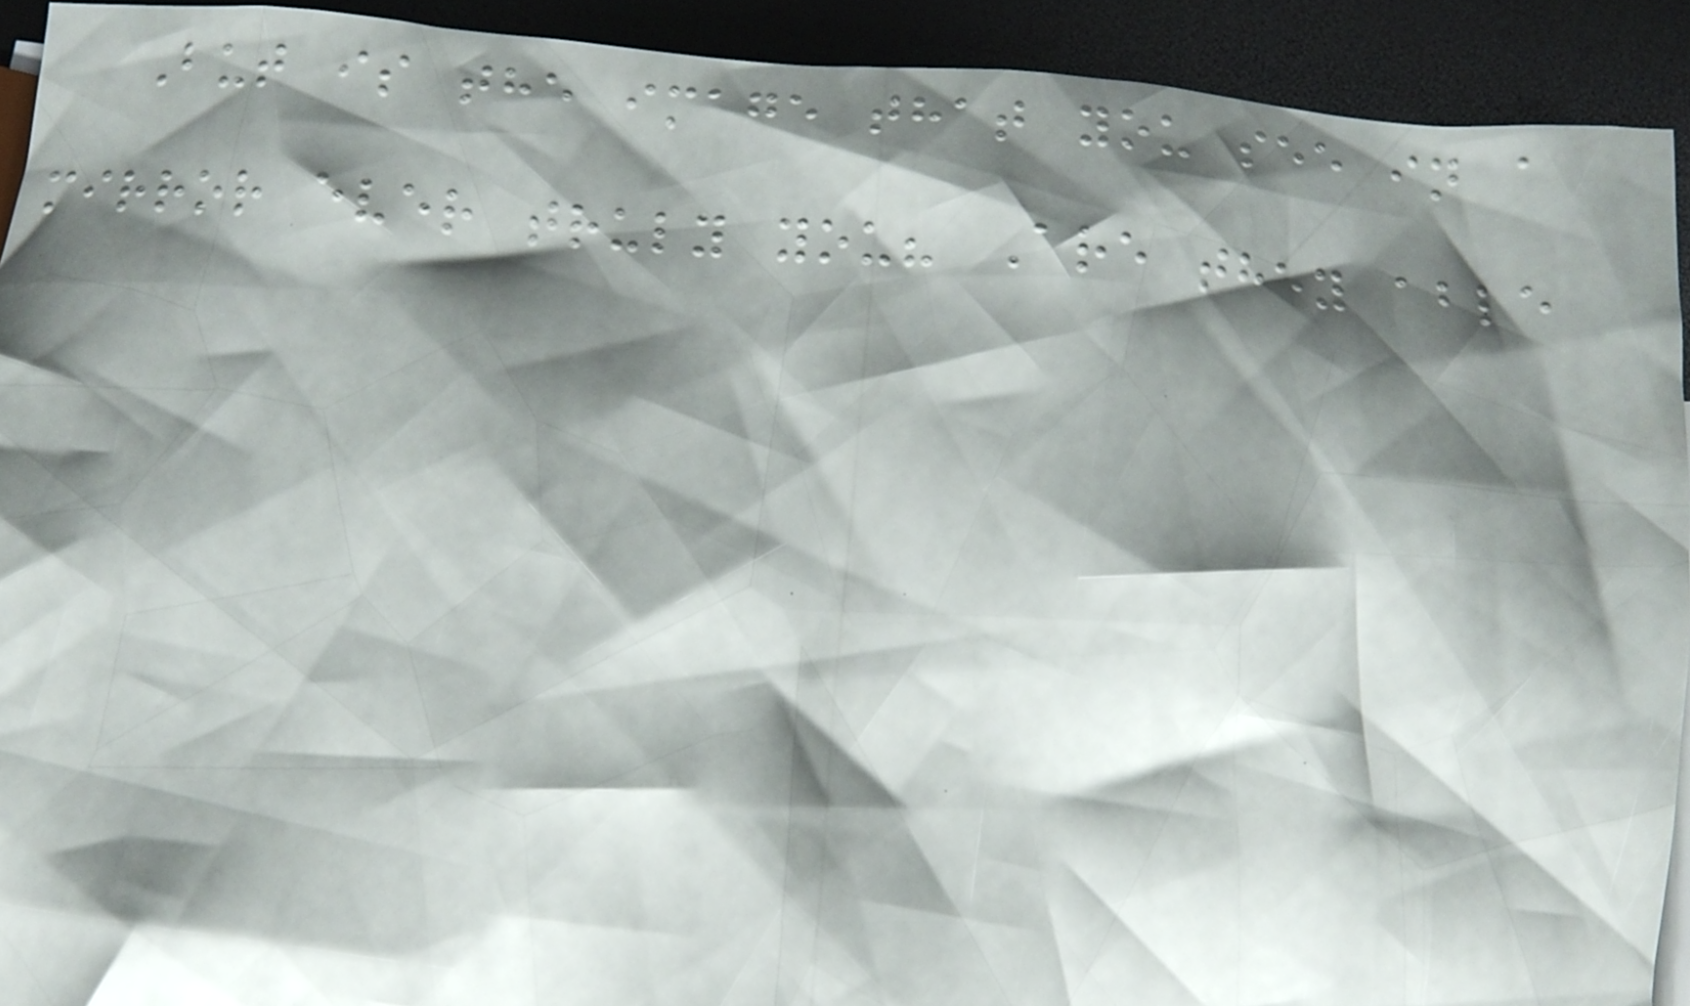But is the image that you see in a
mirror ever truly you? Are they able
